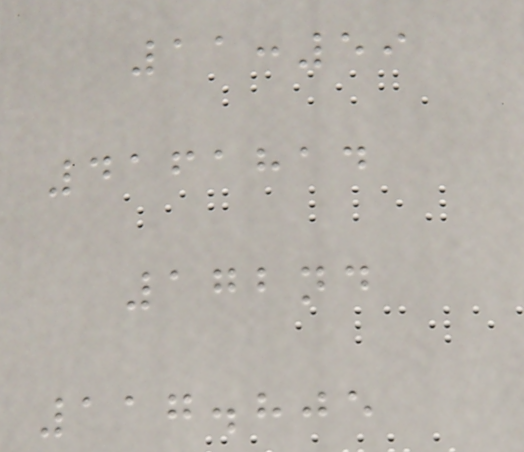11:59
4161814
172nd
117.805
